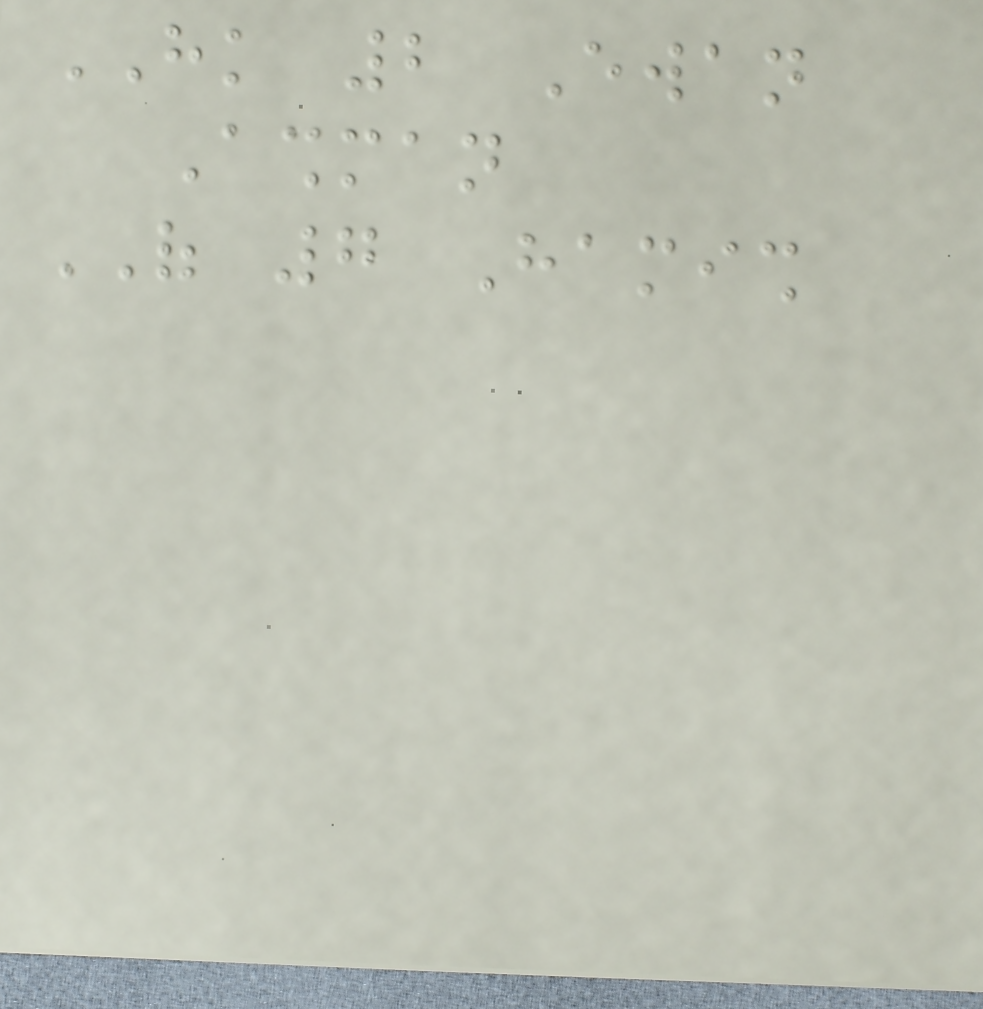HK 2 Ewan
Ashman
OF 7 Hamish
